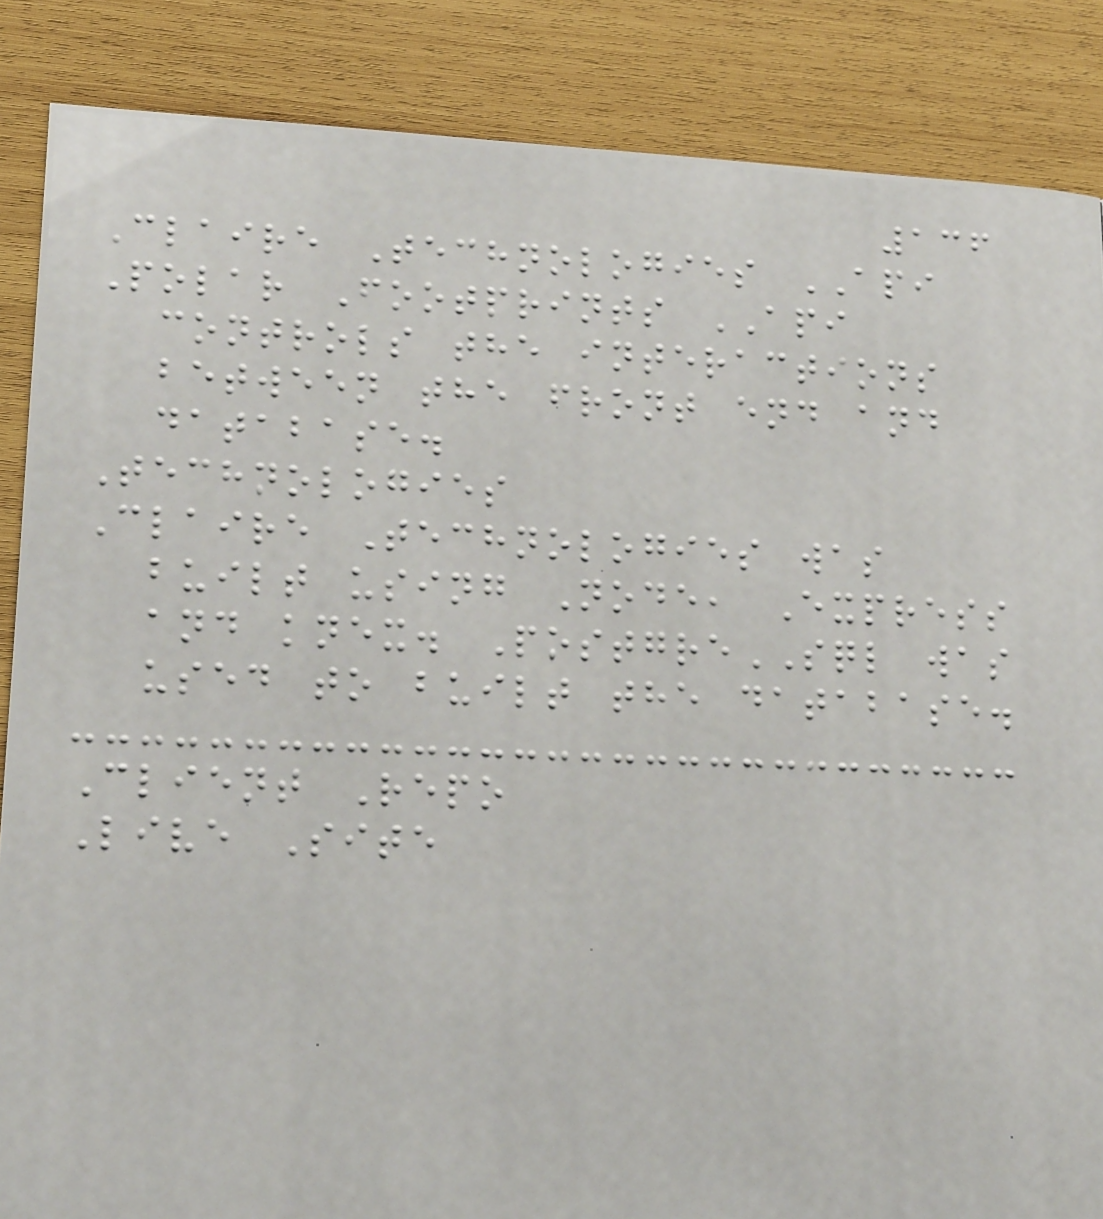136
Claire Technologies API
Polar Footprints API
controls the interactions
between the front end and
database.
Technologies
Claire Technologies was
built using Node, Express
and knex. PostgreSQL was
used to built the database.
Client Repo
Live Site
